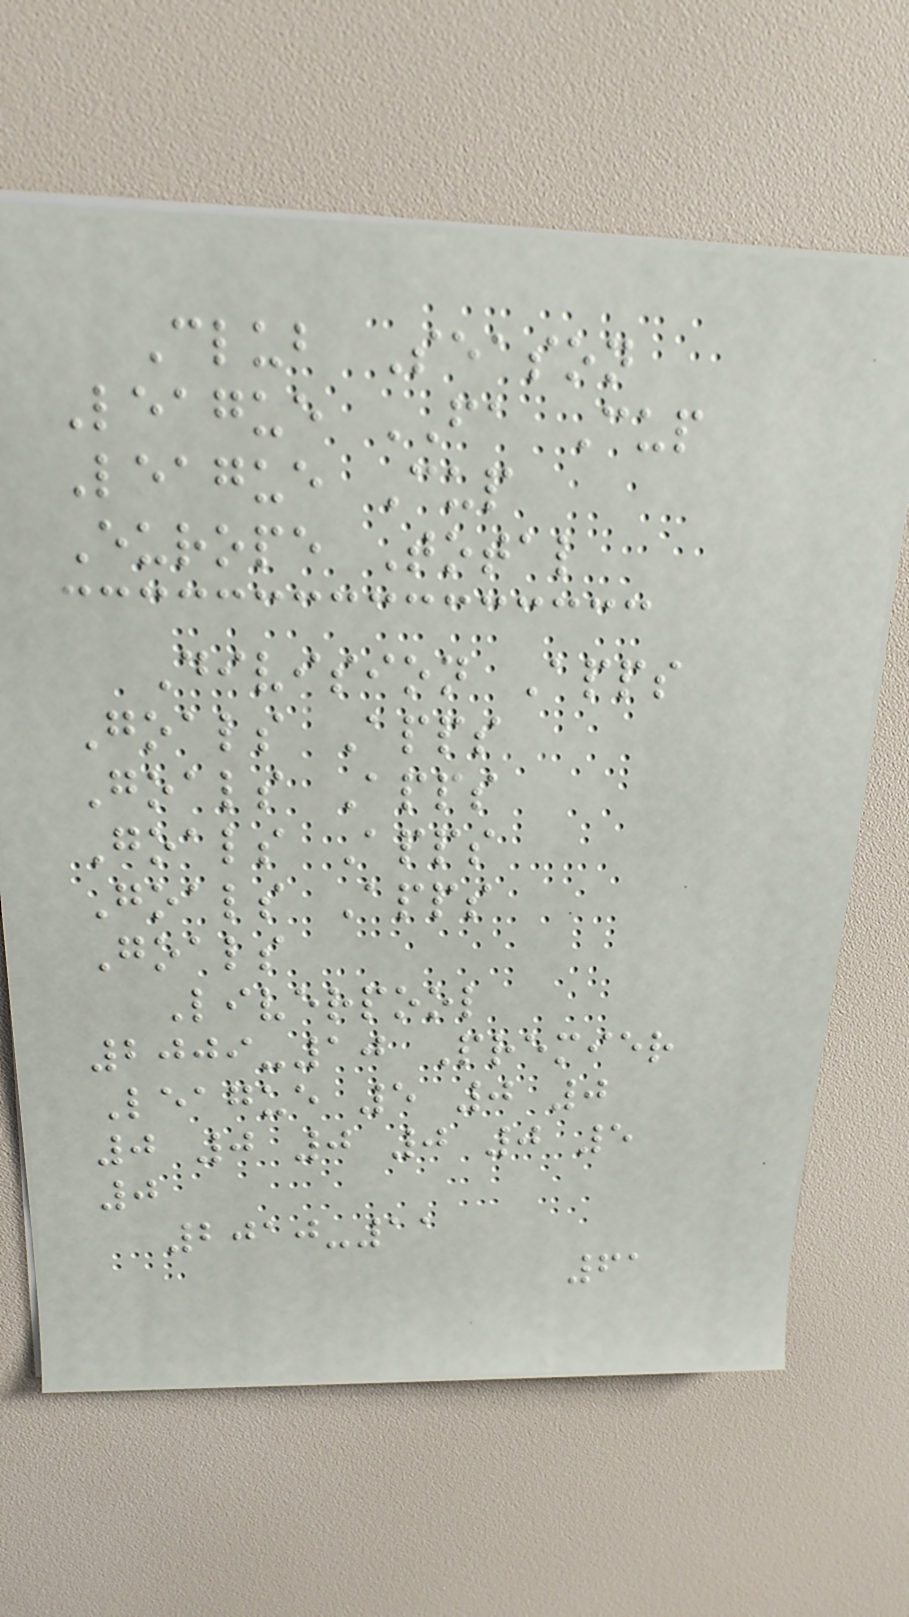Club Season
League FA Cup
League Cup
Europe Total
Division Apps
Goals Apps
Goals Apps
Goals Apps
Goals Apps
Goals
Liverpool
2009-10 Premier
League 5 0 0
0 0 0 0 0 5
0
2010-11
61
